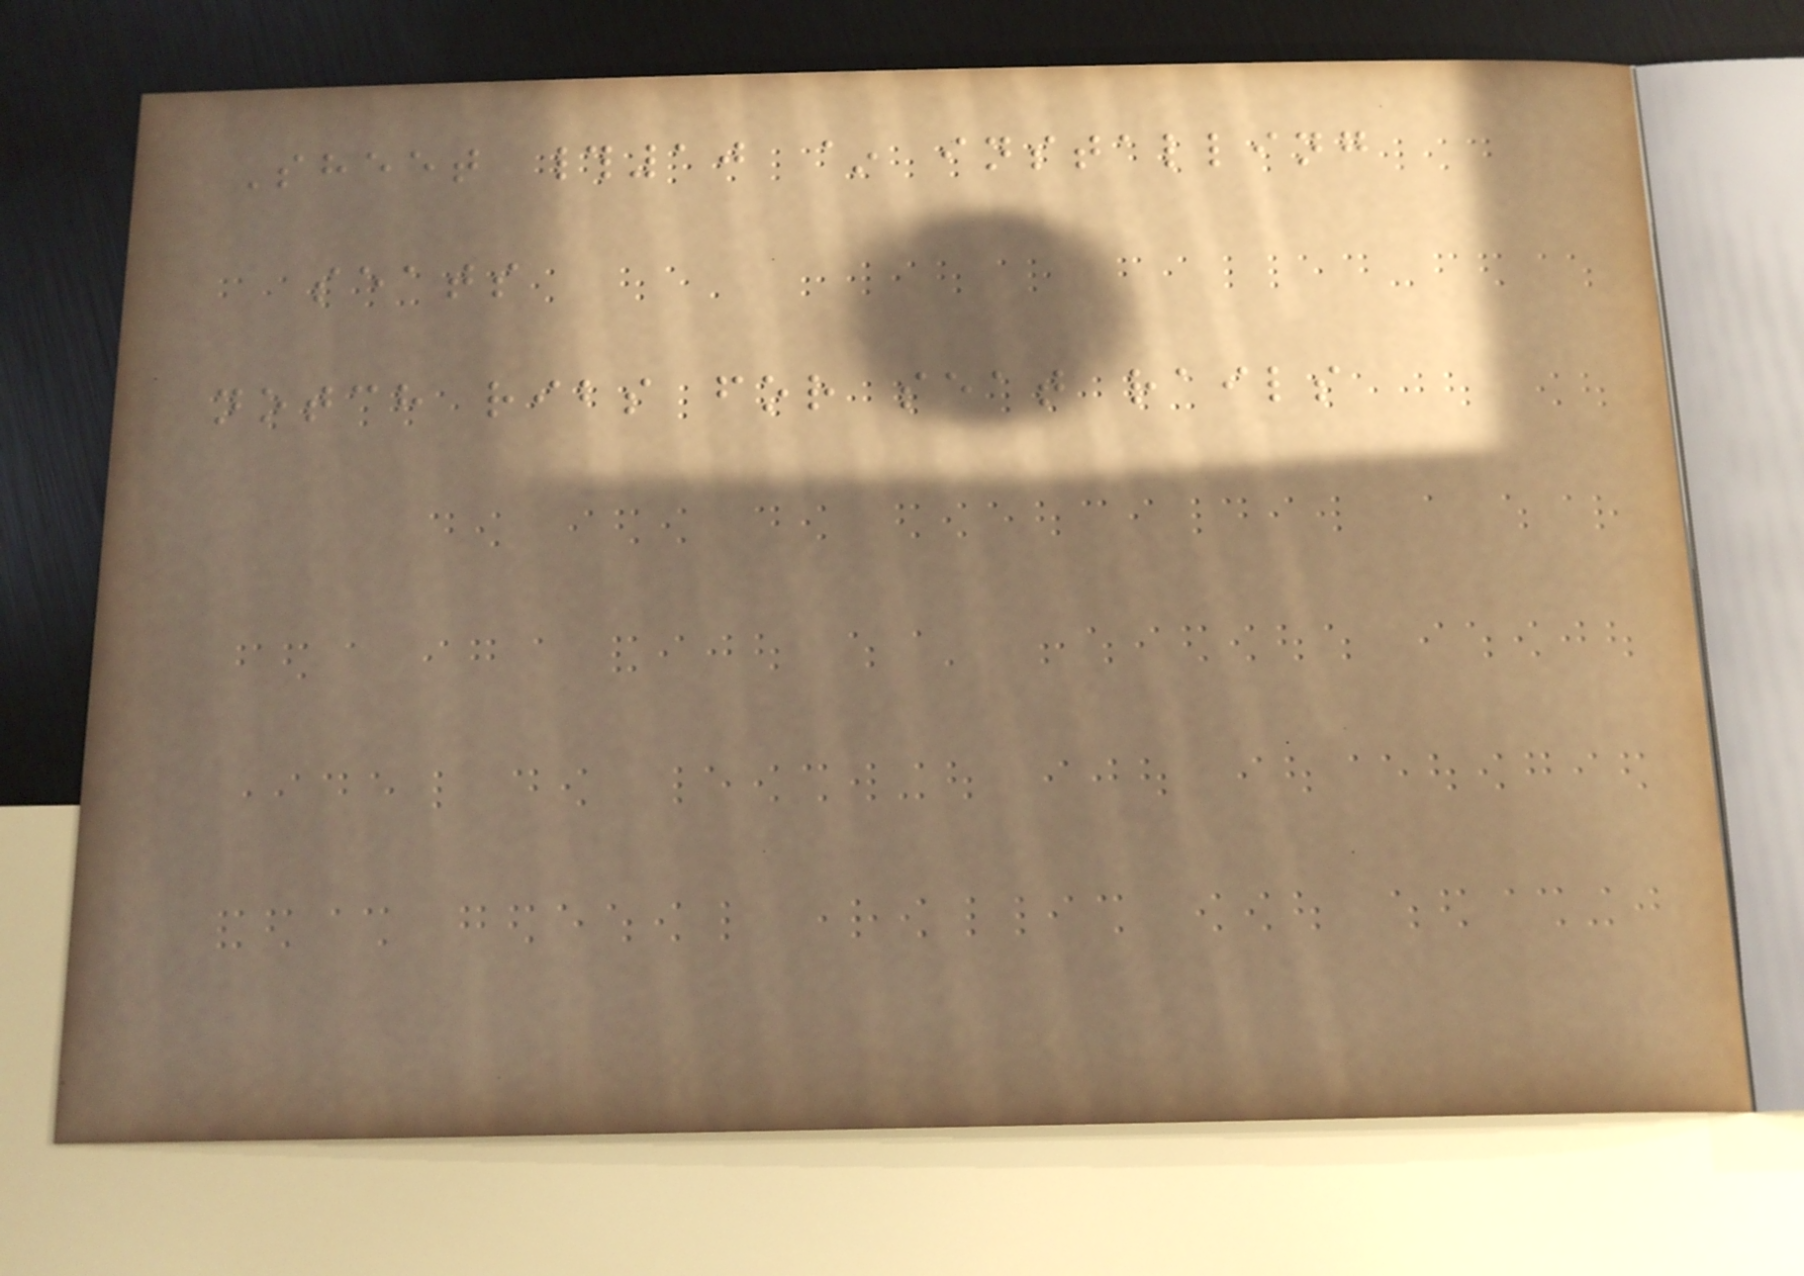Sheet #10 ~ installing
seats
notch ribs for seat rails
